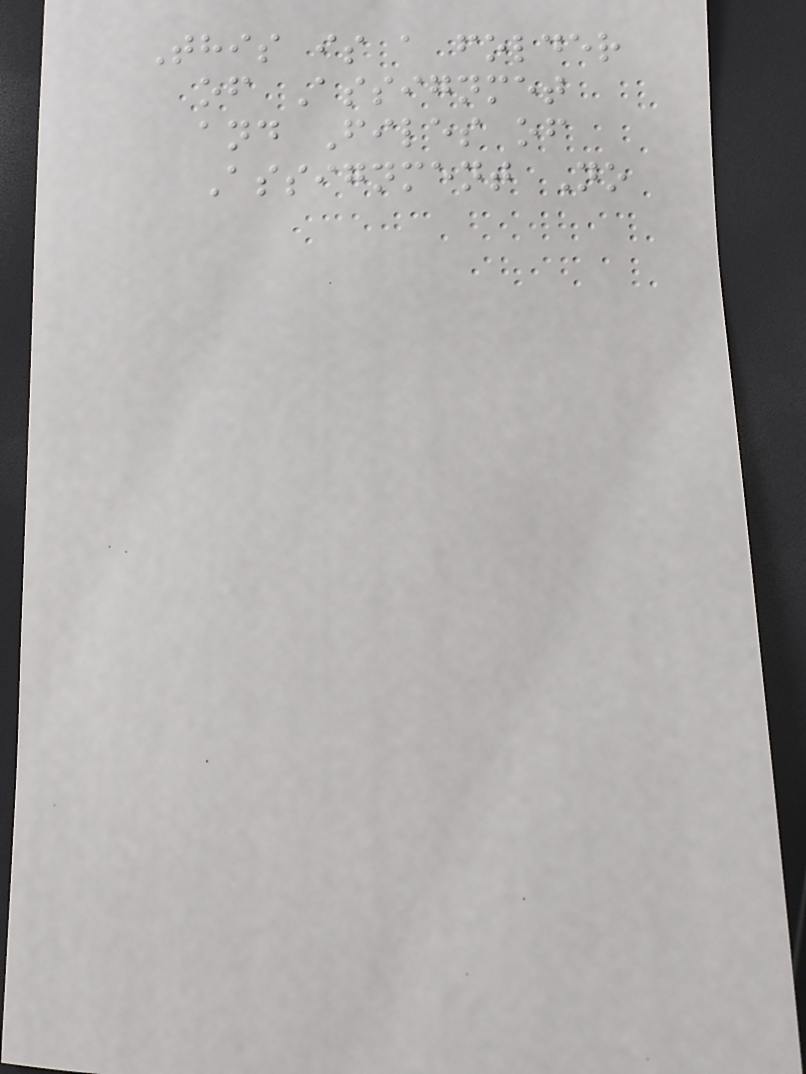This is a folder
of Assignmet
and Files of
Assignment No
